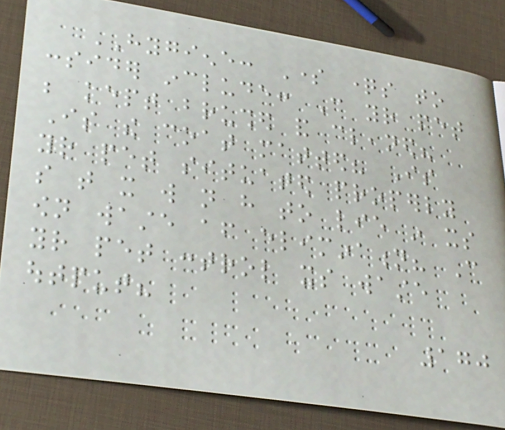HYGIENE: Some questions to
consider include: Can your pet
be kept brushed and cleaned?
Is the coat matted? Is
your pet situated properly
so that it will not have to lie in its
own waste after elimination? Can
your pet control its waste
output?
170
